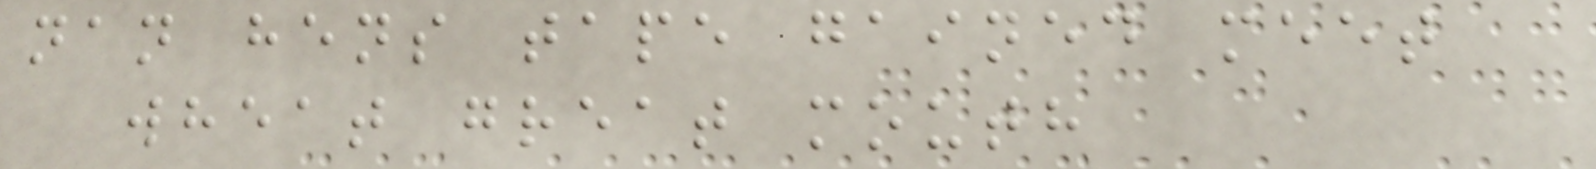nan hens tape gained meet
wheat great mouth
